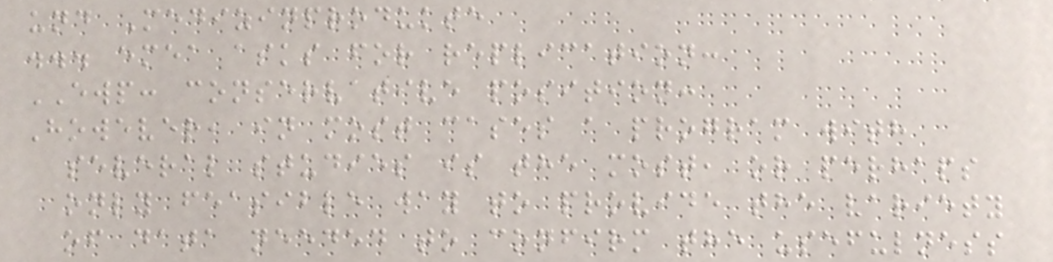und Medizinprodukte
... emea asks for replication:
EWP: conservative position:
However, in most cases a program with
several studies is the most, or perhaps
only feasible way to provide the variety
of data needed to confirm the usefulness
